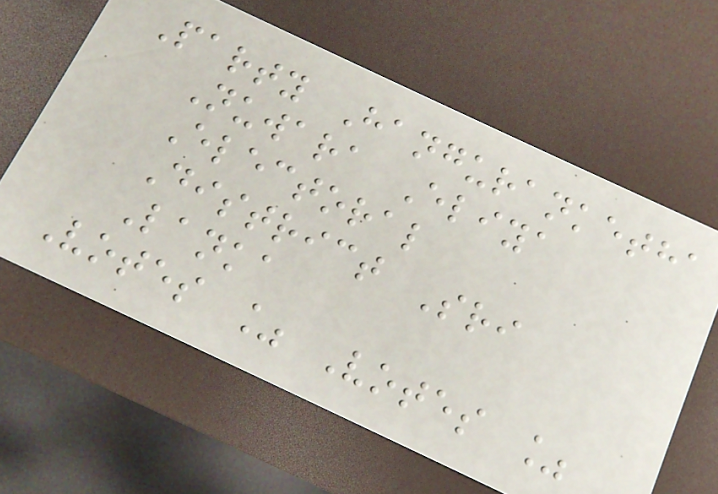Party Hanguranketha
Nuwara Eliya
Electoral
District Sri
Lanka
Votes % Votes %
